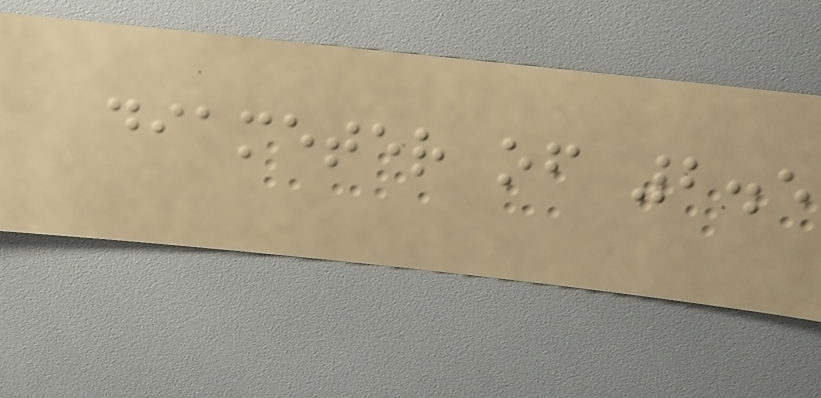diameter of 2.5
